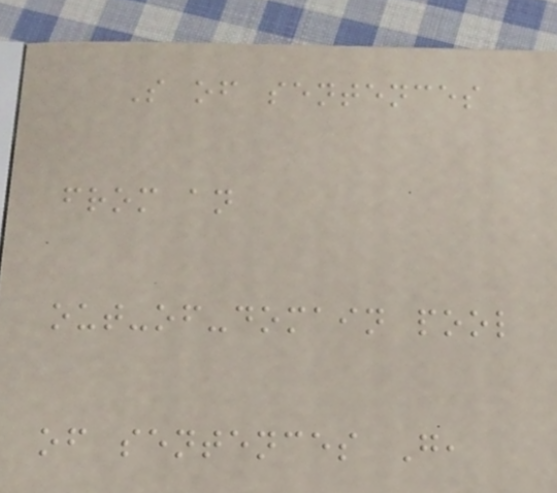S of sentences
from an
out-of-domain pool
of sentences G,
